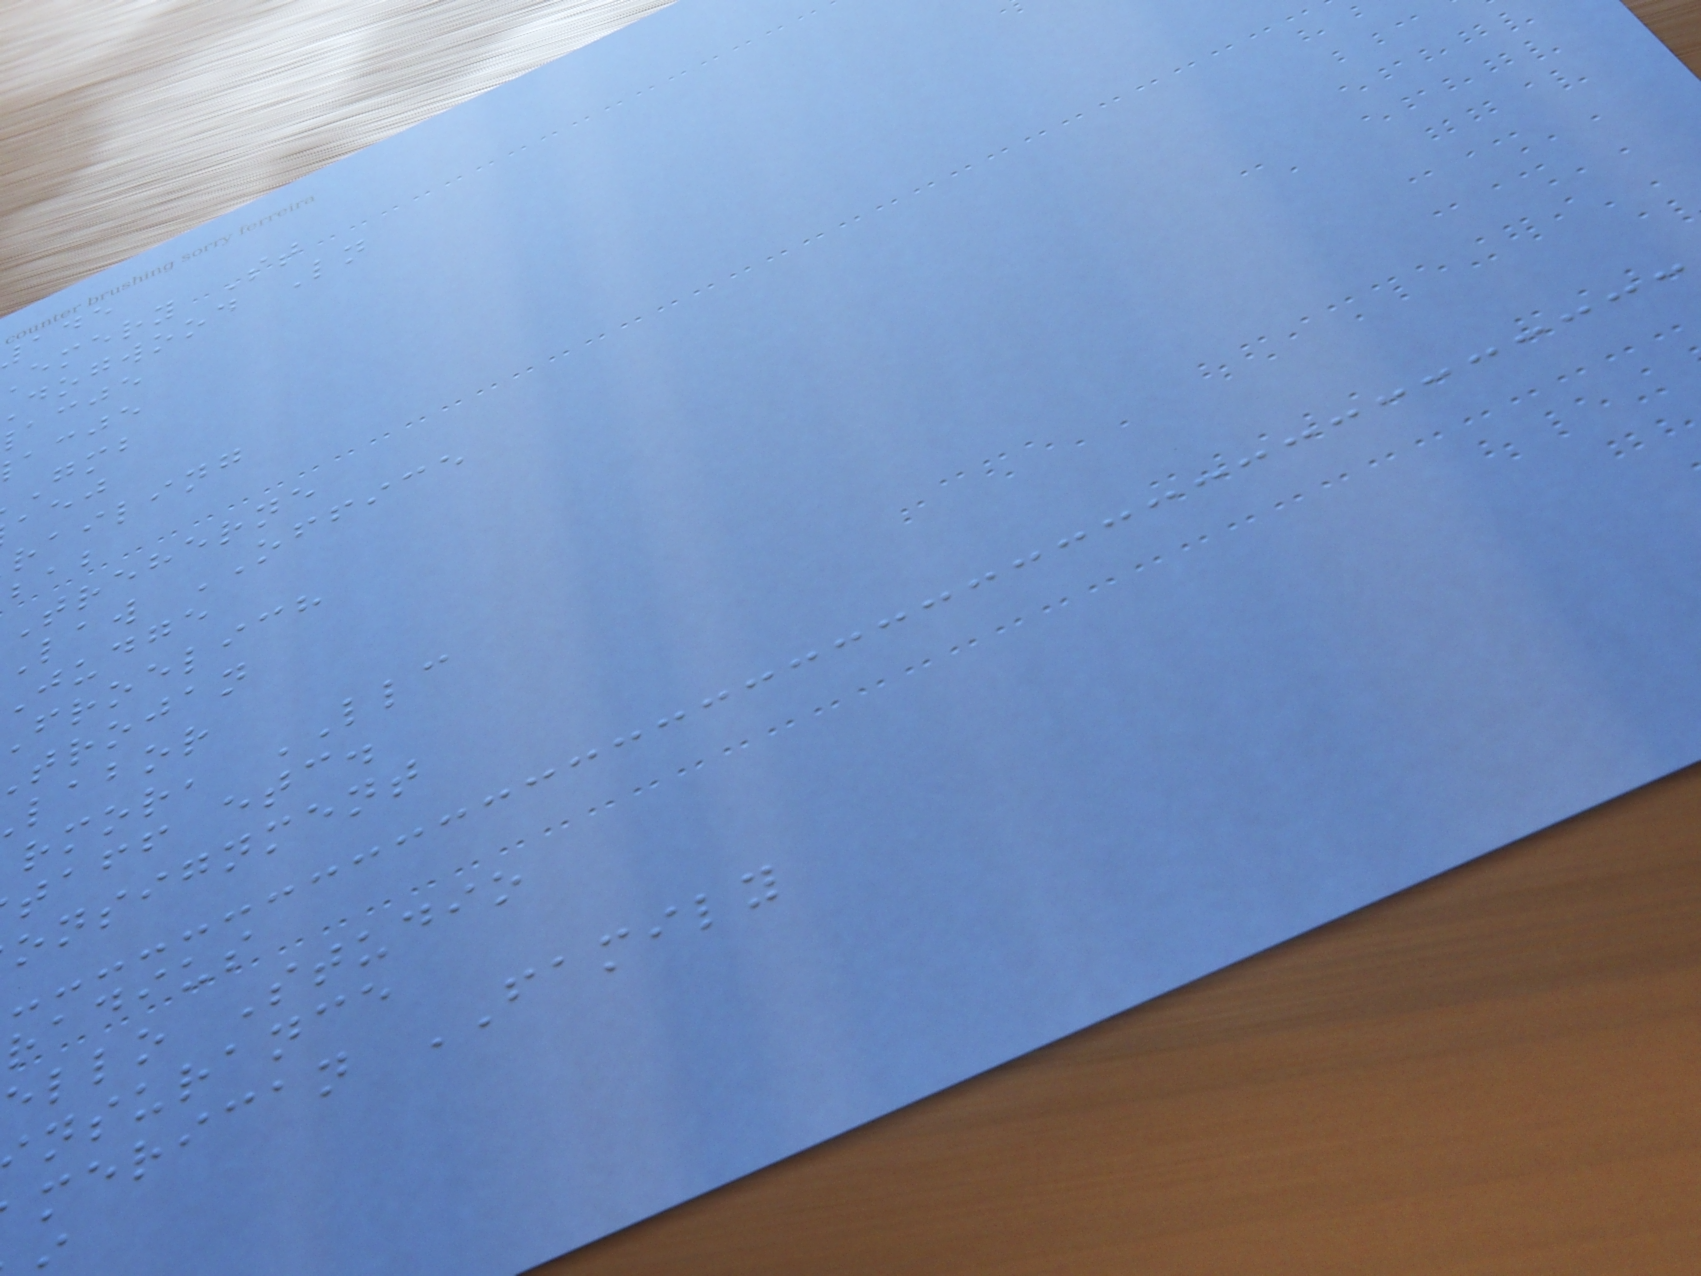emery St
dogwood Ln
acje
acje
railing
treherne
law OFFICE
judge
froelich
trojan
labor
rmor, LLC
taff etc.
onsignment
radius
ello Studio
nsurance
merican FAMILY
